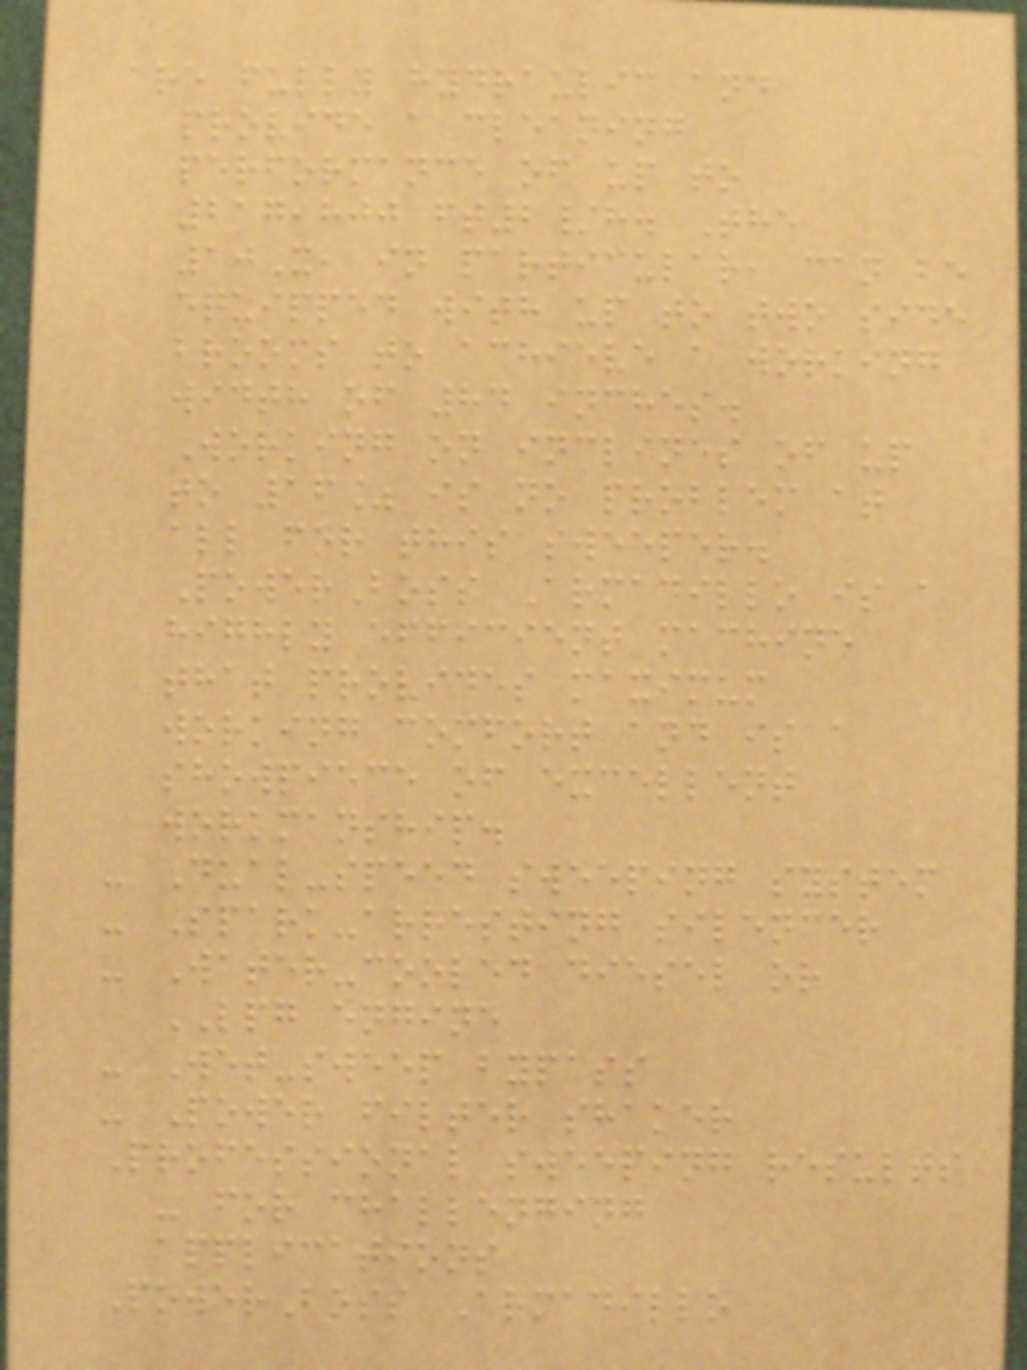are fully hydraulic and
provide a cleaning
performance of up to
217,800 ft2/h. The
10X, in particular, can be
equipped with up to two side
brooms to achieve a working
width of 84 inches.
Working on inclines of up
to 16% is no problem at
all for this sweeper.
PowerBoss Armadillo is a
highly efficient machine
that provides maximum
working comfort and is a
showpiece of excellent
workmanship.
- Dual-speed sweeping system
- Spark-arresting silencer
- Water-cooled diesel or
LPG engine
- Wet-sweep bypass
- Power filter shaker
Professional sweeping results
- for challenging
applications
PowerBoss Armadillo
